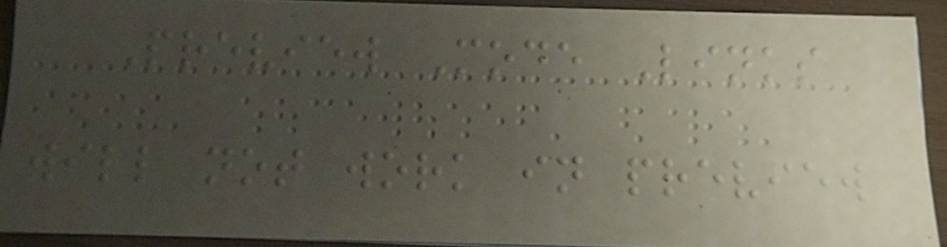Preview Mode Links
will not work in preview
